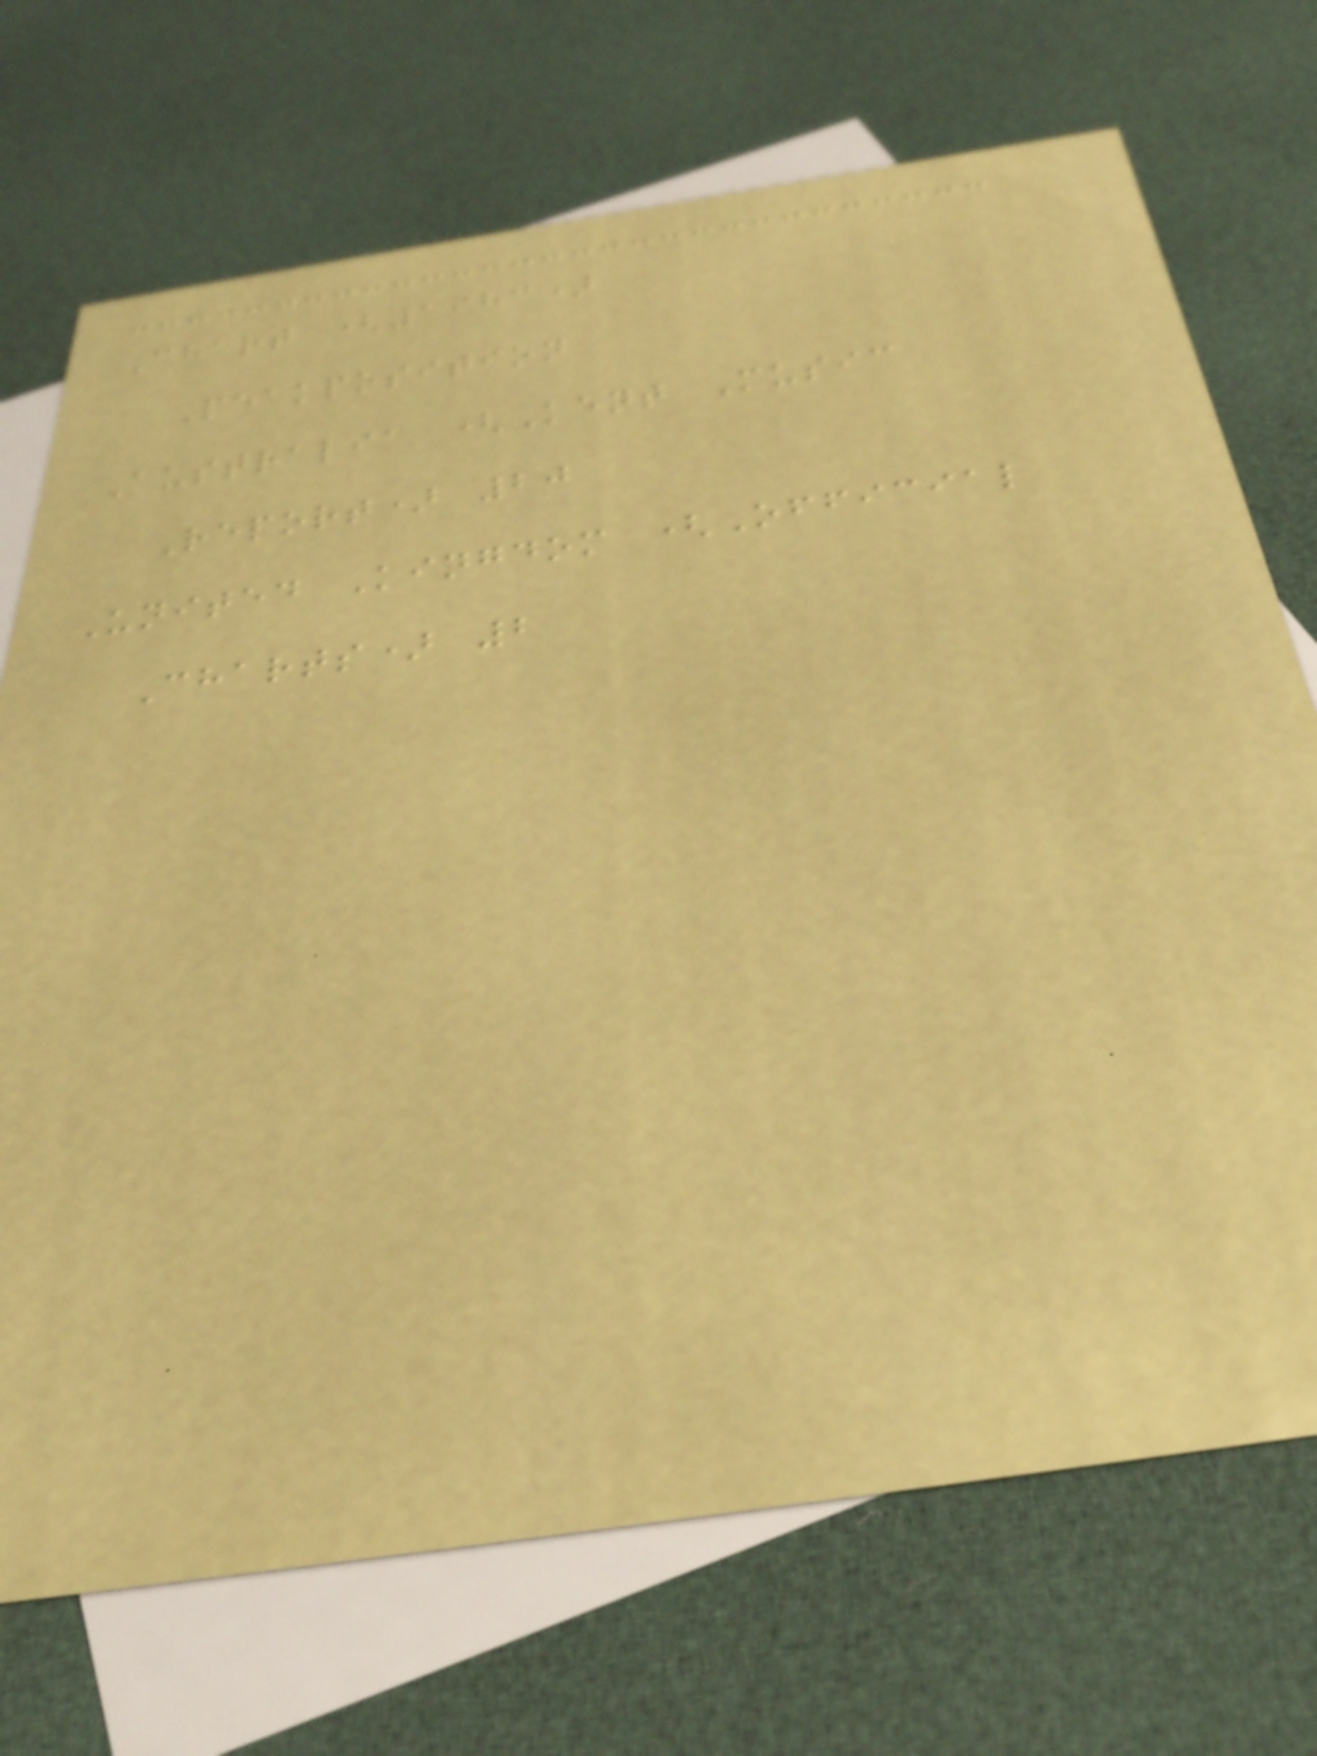Chart (1983)
Peakposition
Australia (Kent Music
Report) 20
United Kingdom (Official
Charts) 2
